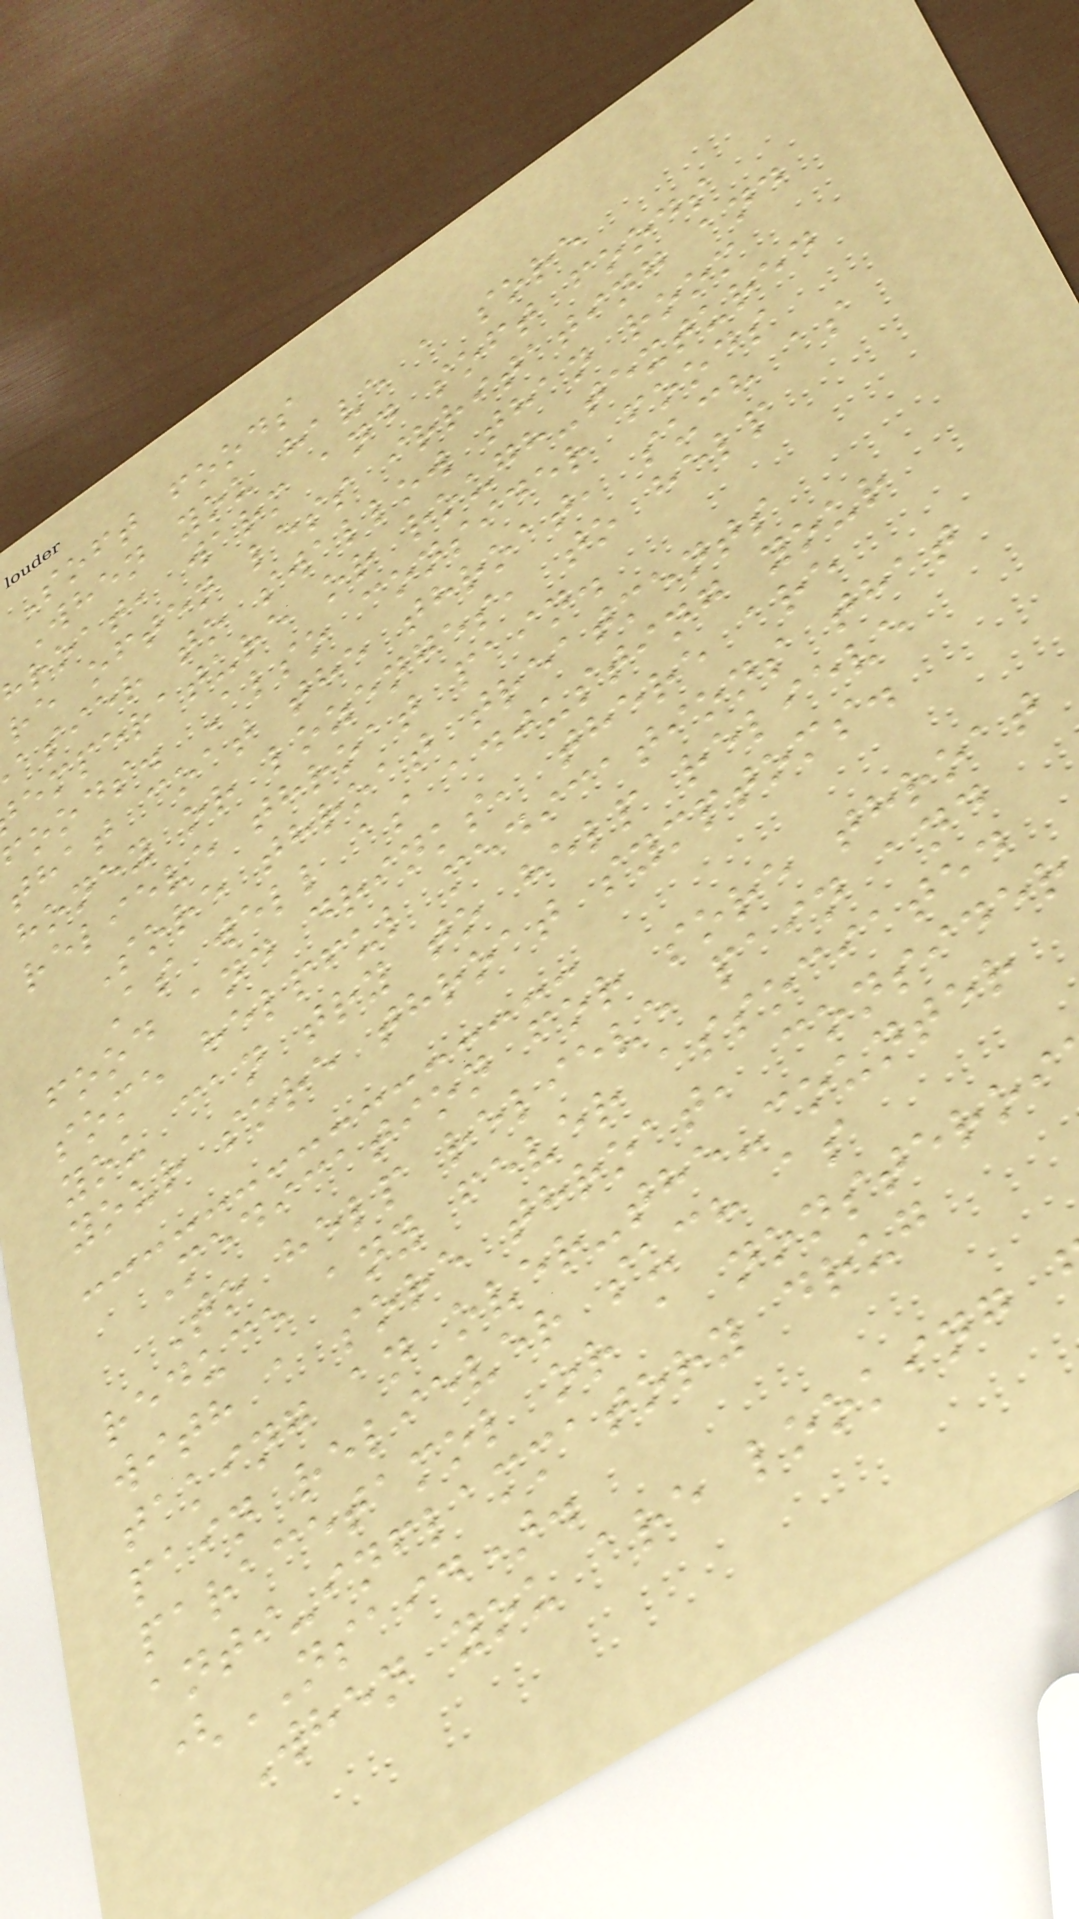Soft foods
When you have a sore
hroat, warm and soft foods
re often less irritating and
asier to swallow than room
emperature or rough-textured
foods. Also consider foods
that coat the throat, such as
honey or lozenges, to help
relieve throat pain.
Sore throat treatments
As well as adjusting your
food and drinks, there are
some helpful medications that
you can try to help relieve
your sore throat symptoms.
Medication for sore throat
To help relieve pain and
reduce any fever associated
with a sore throat, consider
taking an over-the-counter
pain reliever such as
paracetamol or a nonsteroi
anti-inflammatory drug
(NSAID).
When you are looking
